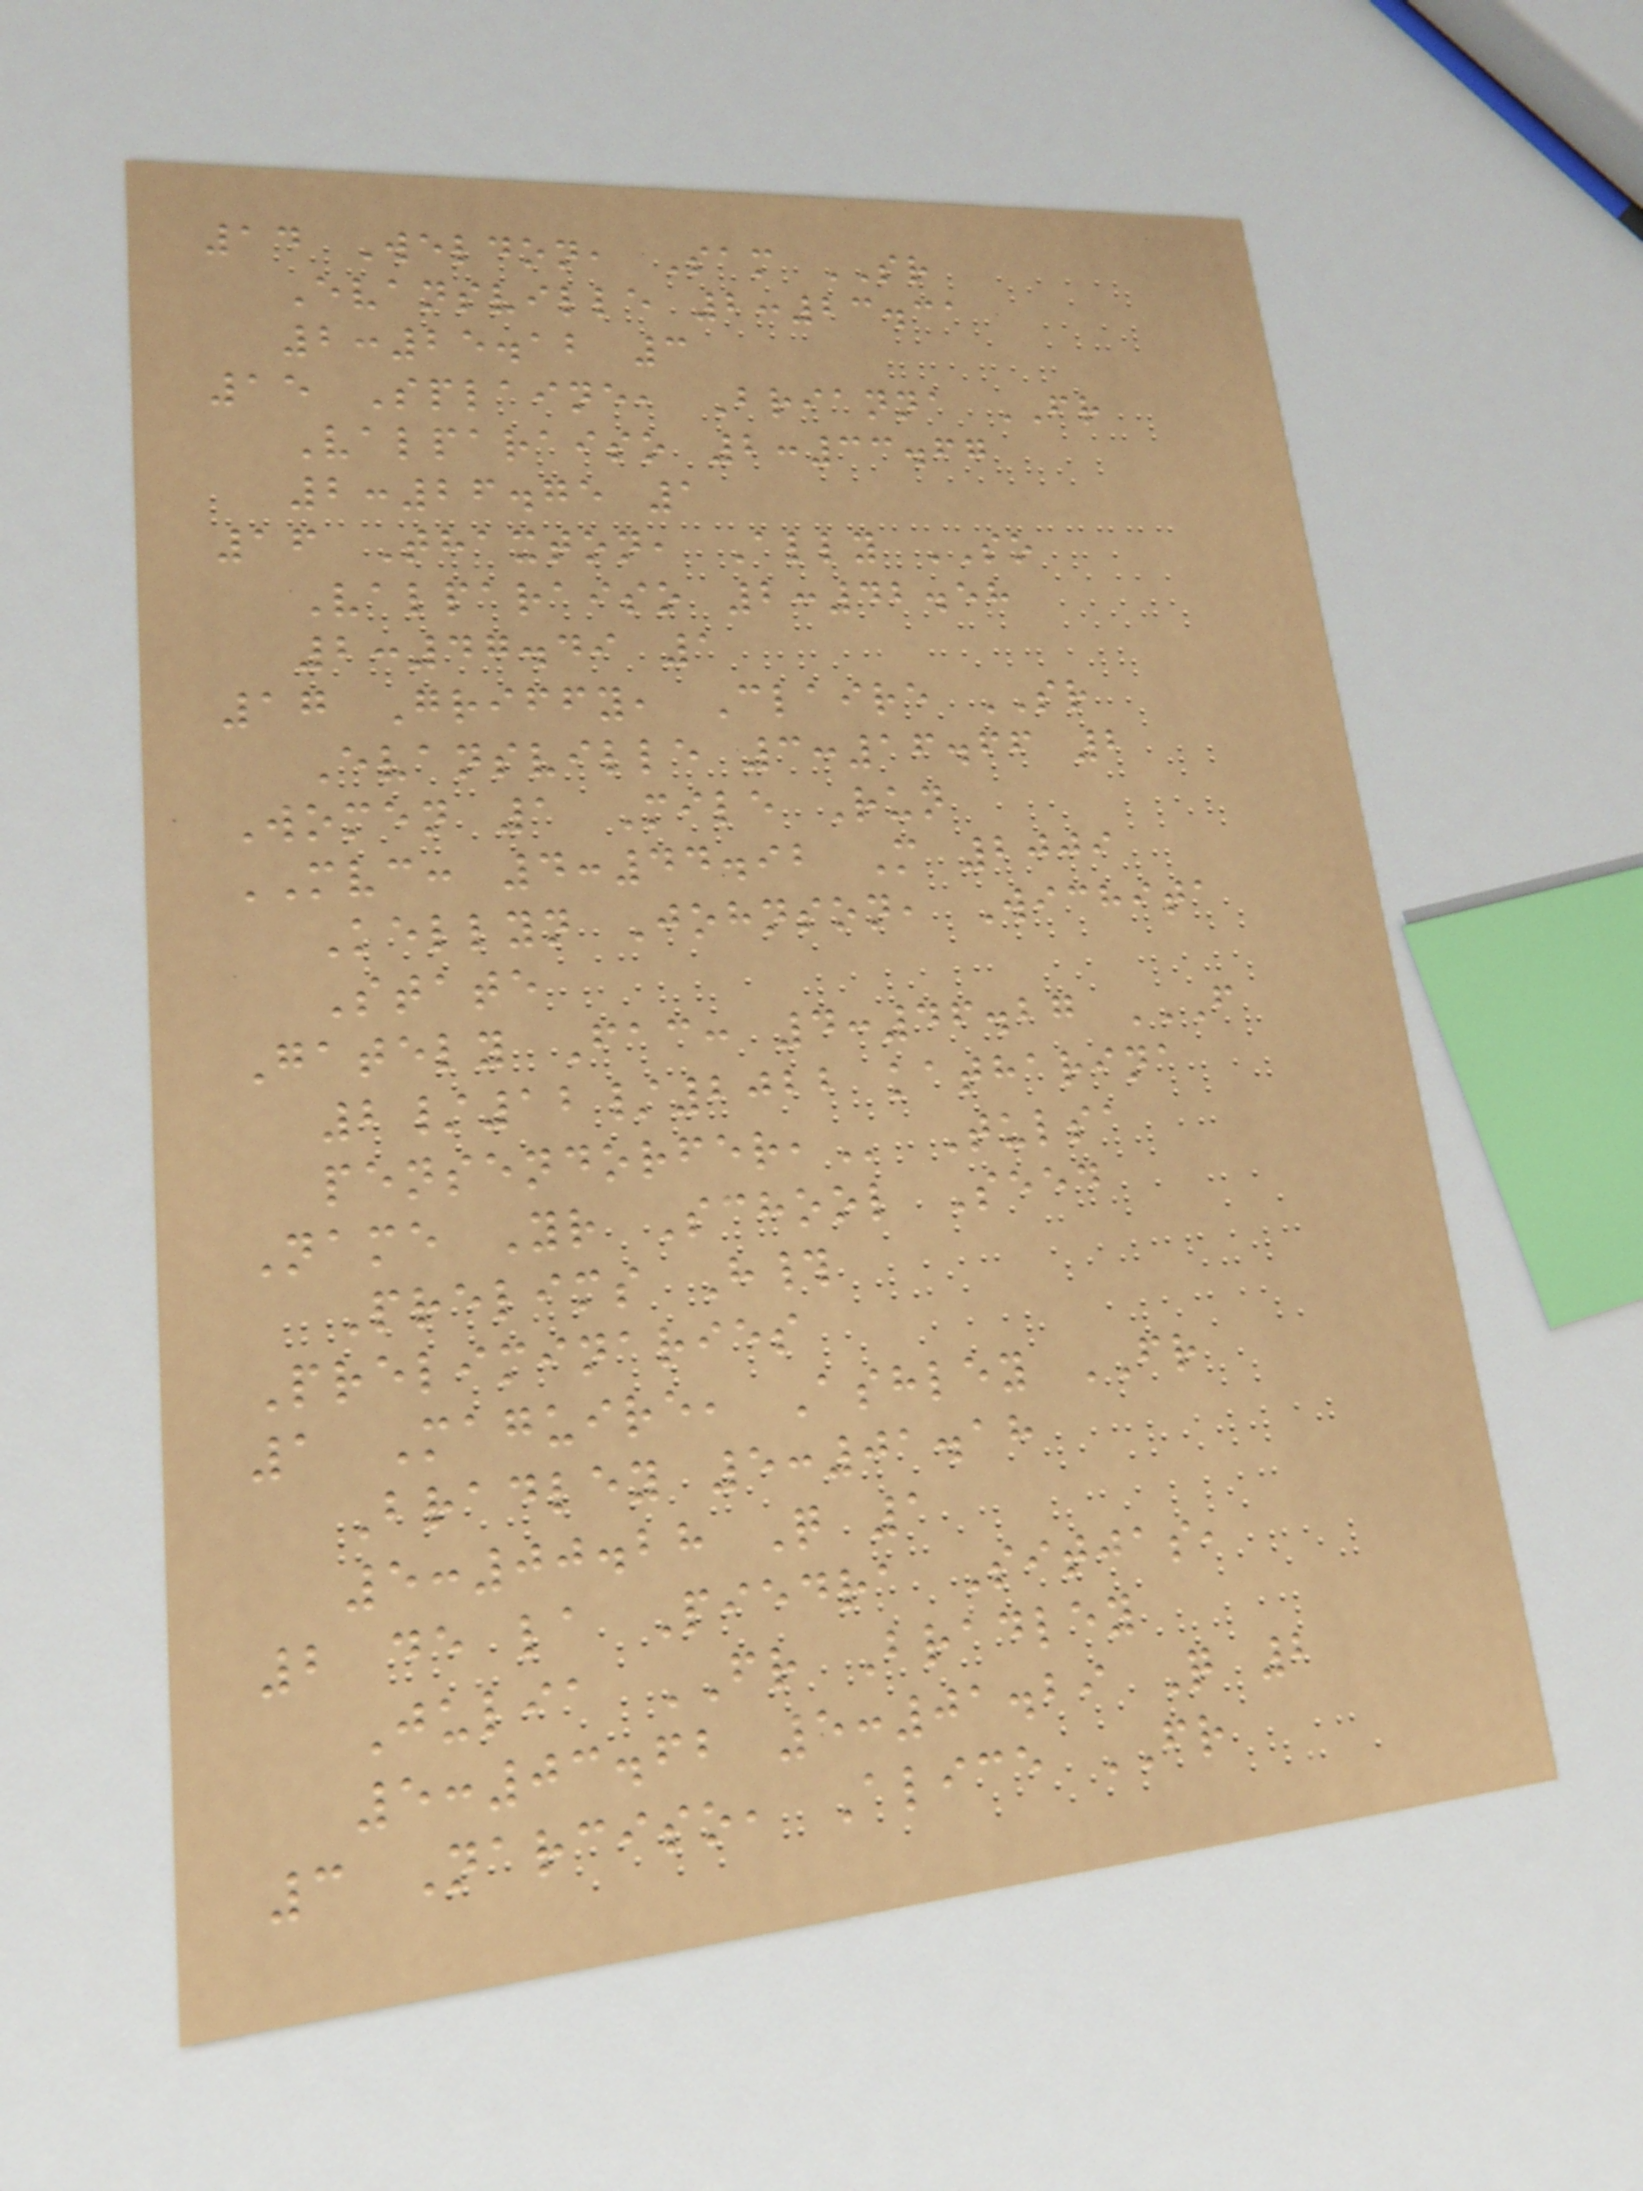14 Weldon, Sam SR
Evansville 2:23.31
2:25.12 3
15 Splaine, Brianna FR
Valparaiso 2:33.67
2:26.75 1
16 Thaxton, Ally SO
Valparaiso 2:42.58
2:47.49 1
17 Griffy, Claire SR
Evansville 3:16.66 2
Women 1 Mile Run
MVC: 4:44.92 M 2009
Kellyn Johnson, Wichita
State
Gately Fac: 4:46.27 F
2/12/2022 KATHARINA
PENSENDORFER, Tulsa
Name Yr School Seed
Prelims H#
Preliminaries
1 Maguire, Ashley FR
Bradley 5:01.18
5:00.28 Q 1
2 de la Piedra Sitjas,
Julia FR Bradley
5:03.62 5:01.29 Q 2
3 Narciso, Alice FR
